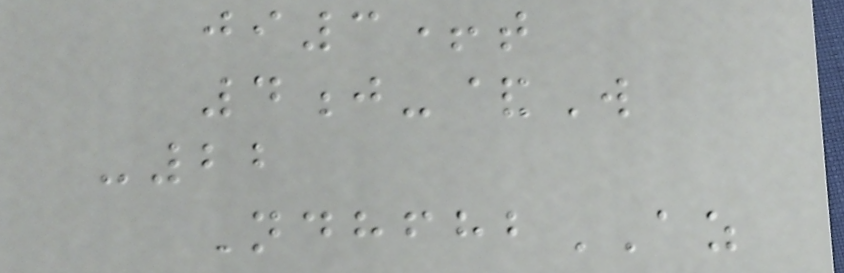ji3+t
4j-&W
-22
NdhfhbAZ
